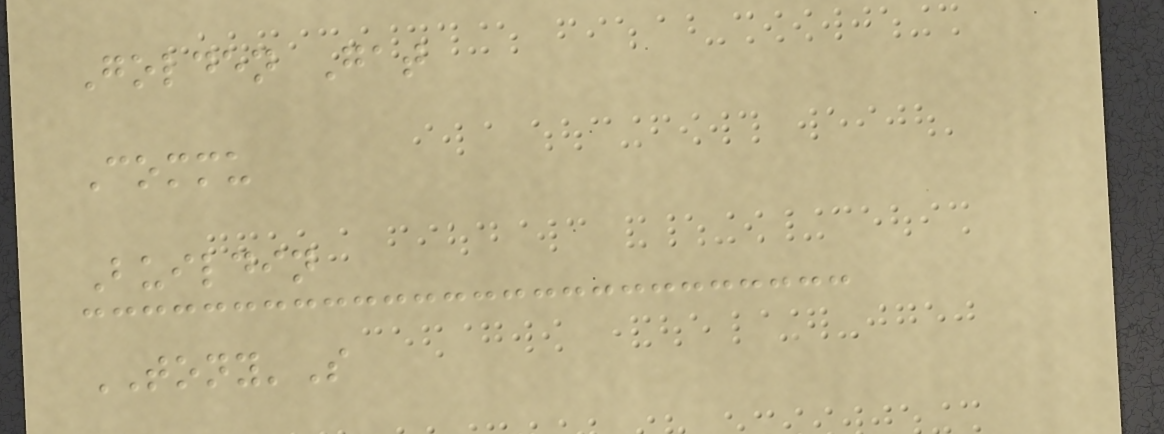Golden Gat
Commu
Buildin
TONY'S
